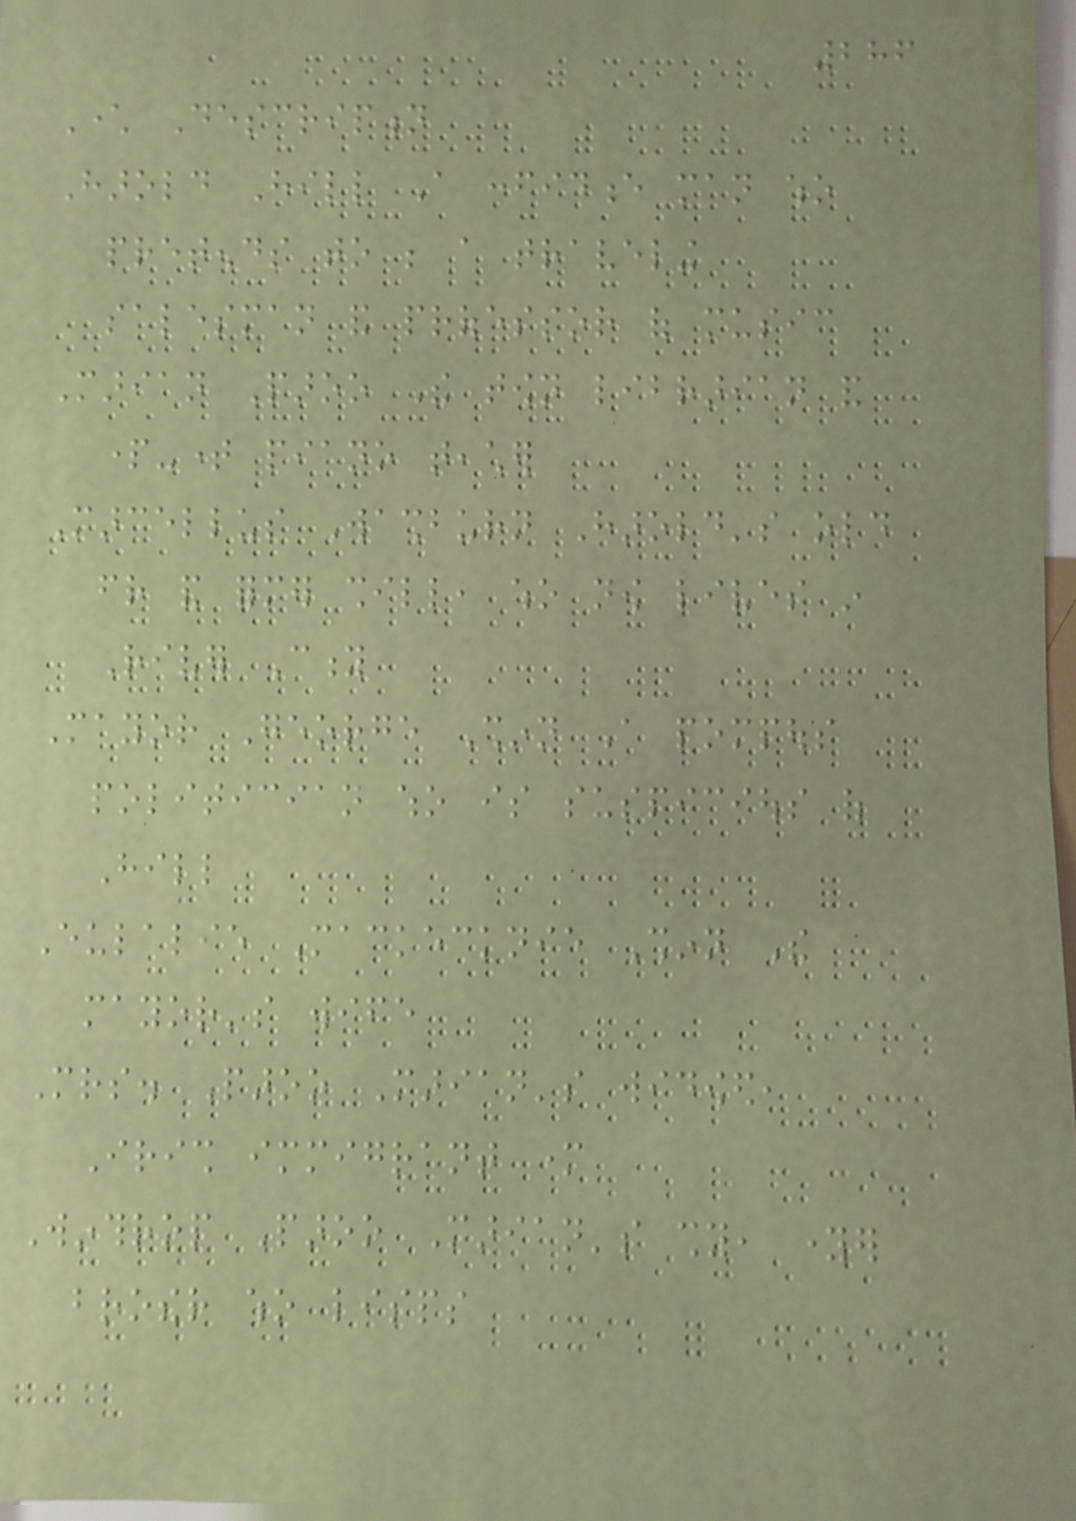286
Character Description
Harold Hill A confidence man who
pretends to be a traveling
salesman and professor of music
Marian Paroo The town librarian and
part-time piano teacher
Marcellus Washburn Harold's old
friend and former shill, who now lives in
River City
Mayor George Shinn A pompous
politician who is suspicious of
Hill
Eulalie Mackecknie Shinn The
mayor's wife
Mrs. Paroo Marian's widowed,
Irish immigrant mother
Winthrop Paroo Marian's shy, younger
brother who lisps
